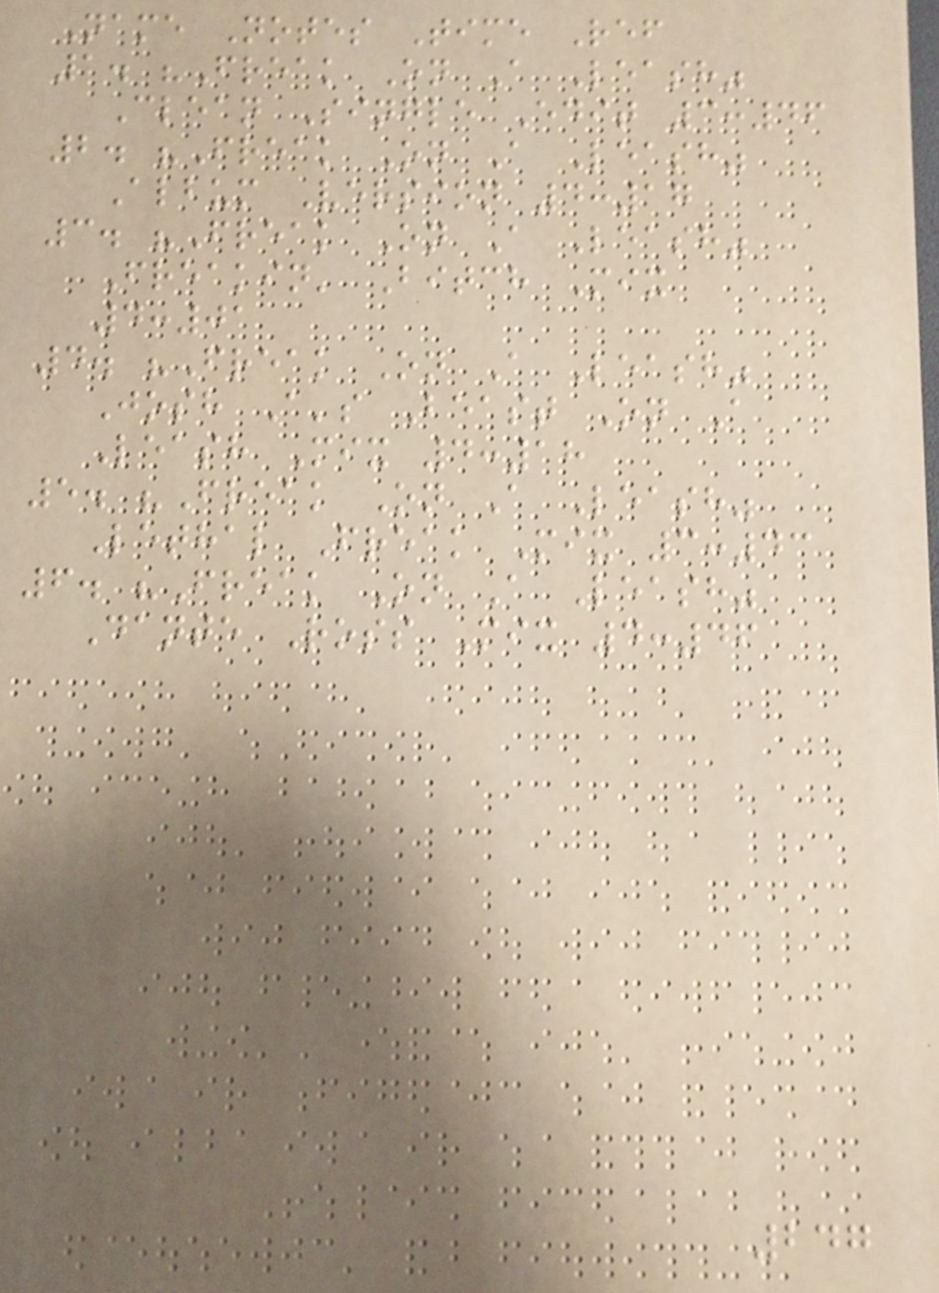Name Notes Time Ref
1. "Freak On A Leash"
Clean Single Edit 3:46
2. "Freak On A Leash"
Album Version 4:17
3. "Freak On A Leash"
Freakin' Bitch Mix
4:01
4. "Freak On A Leash"
Josh A's Beast On A
Leash Mix 4:18
5. "Freak On A Leash"
Lethal Freak Mix 3:43
6. "Freak On A Leash"
Dante Ross Mix 4:46
247
